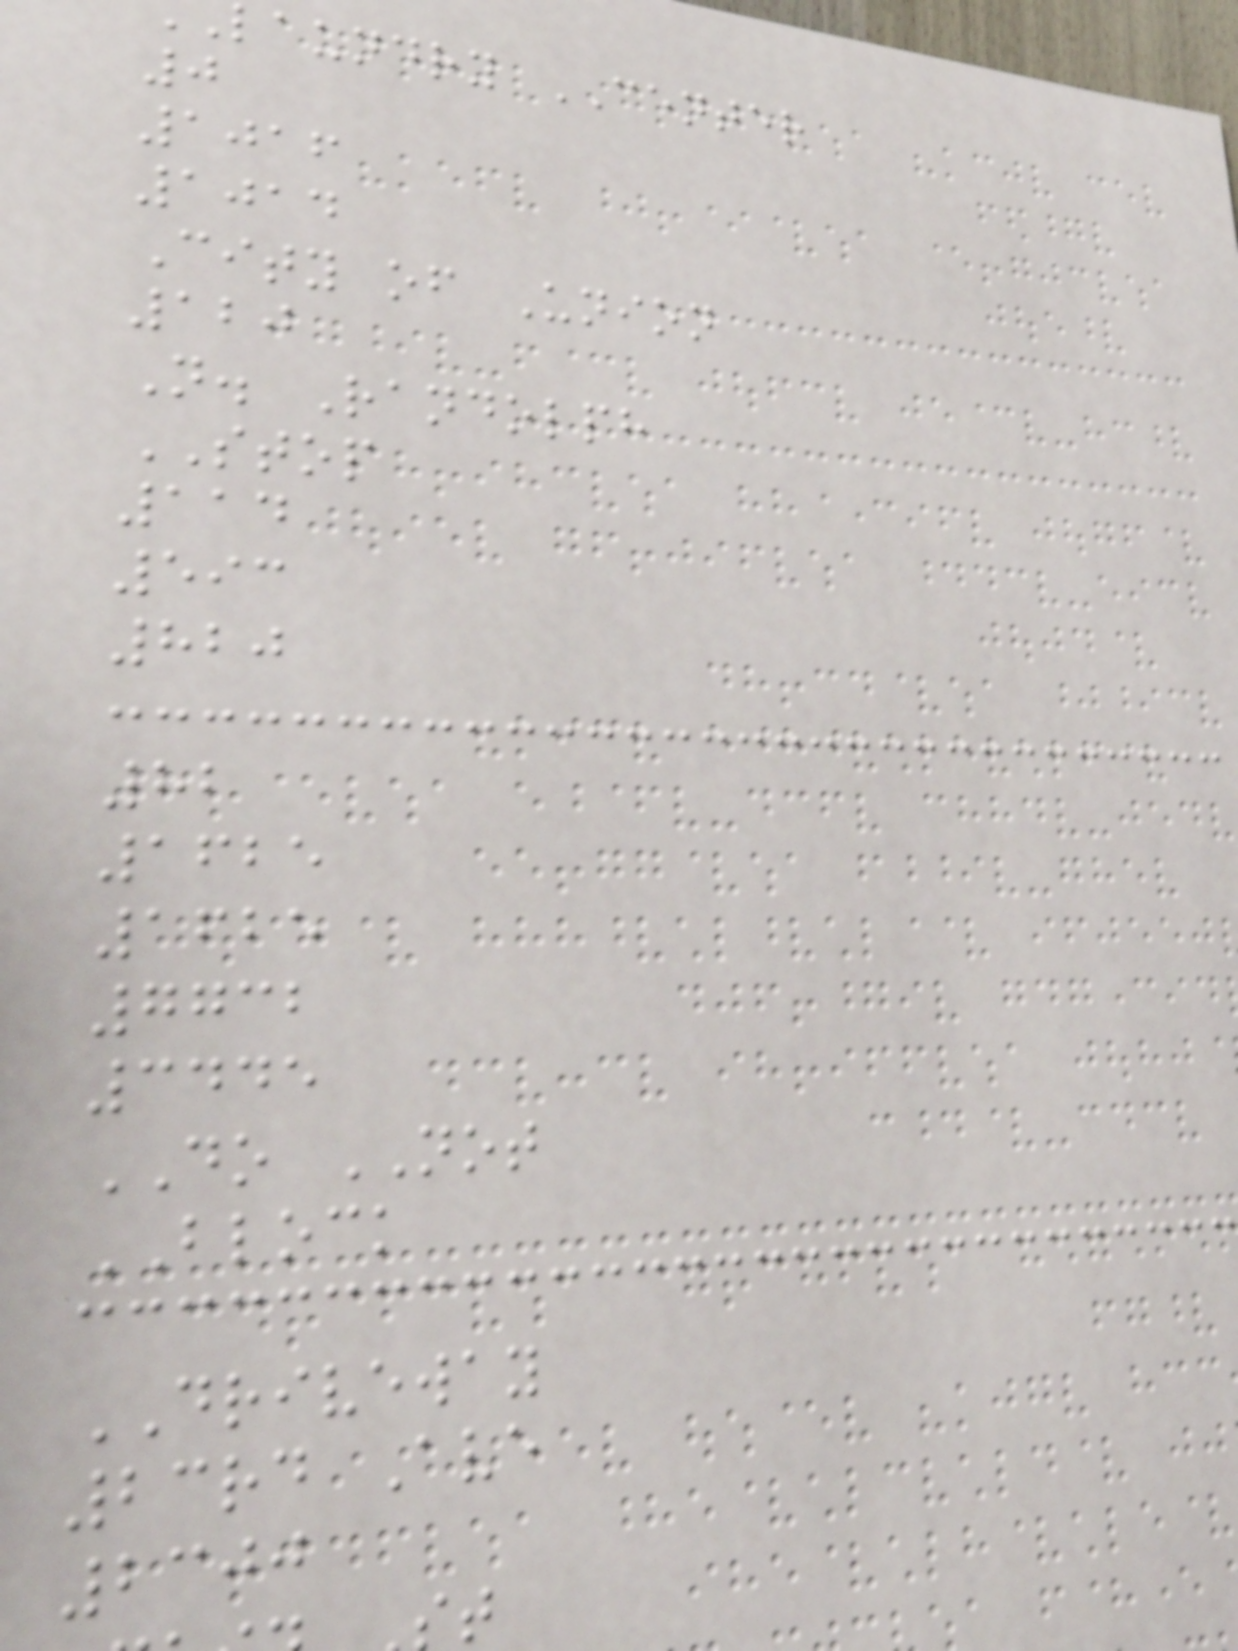laundry CENTER
0
1016
1014
City of Union
120
N. Randolph
STOP
114
593
820
82
1625
1625
7732
3445
DO NOT
BLOCK
DRIVEWAY
23rd Ave
2300
